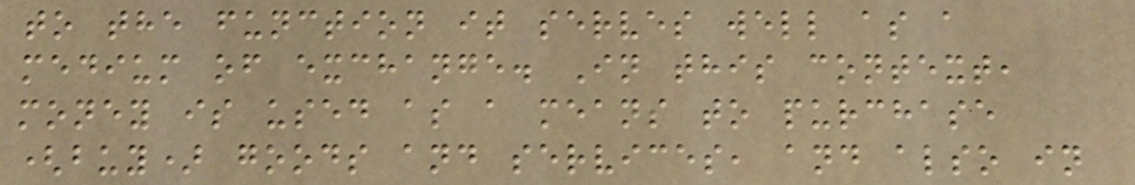to the function it serves well as a
medium of exchange. In this context,
money is used as a means to purchase
(buy) goods and services, and also in
